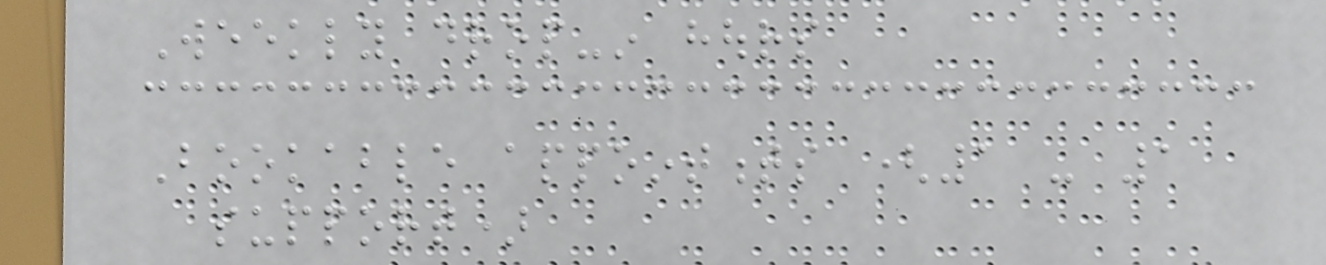Weekly drop-in hours
Bookable appointments (1 - 1
support)
